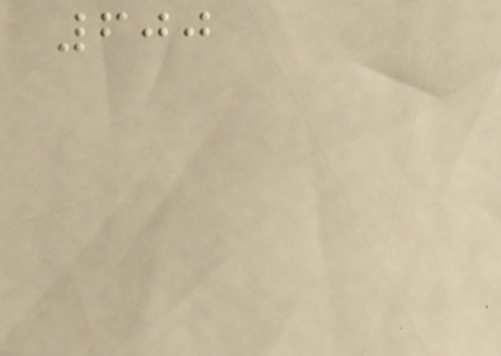600
